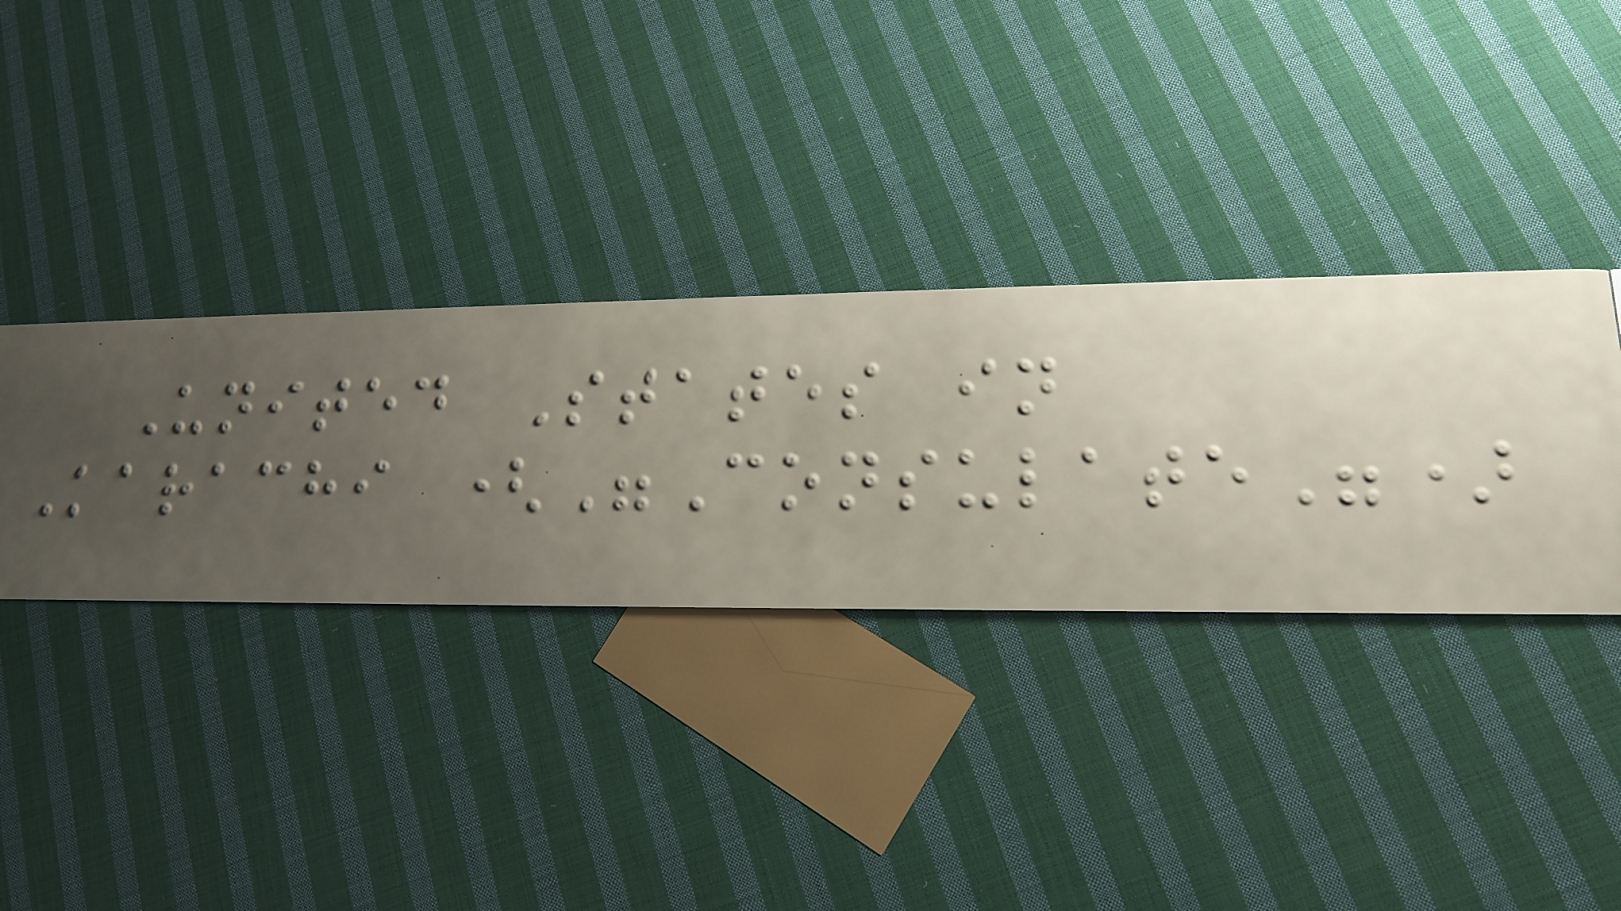United States in
Karachi ("Consulate")
